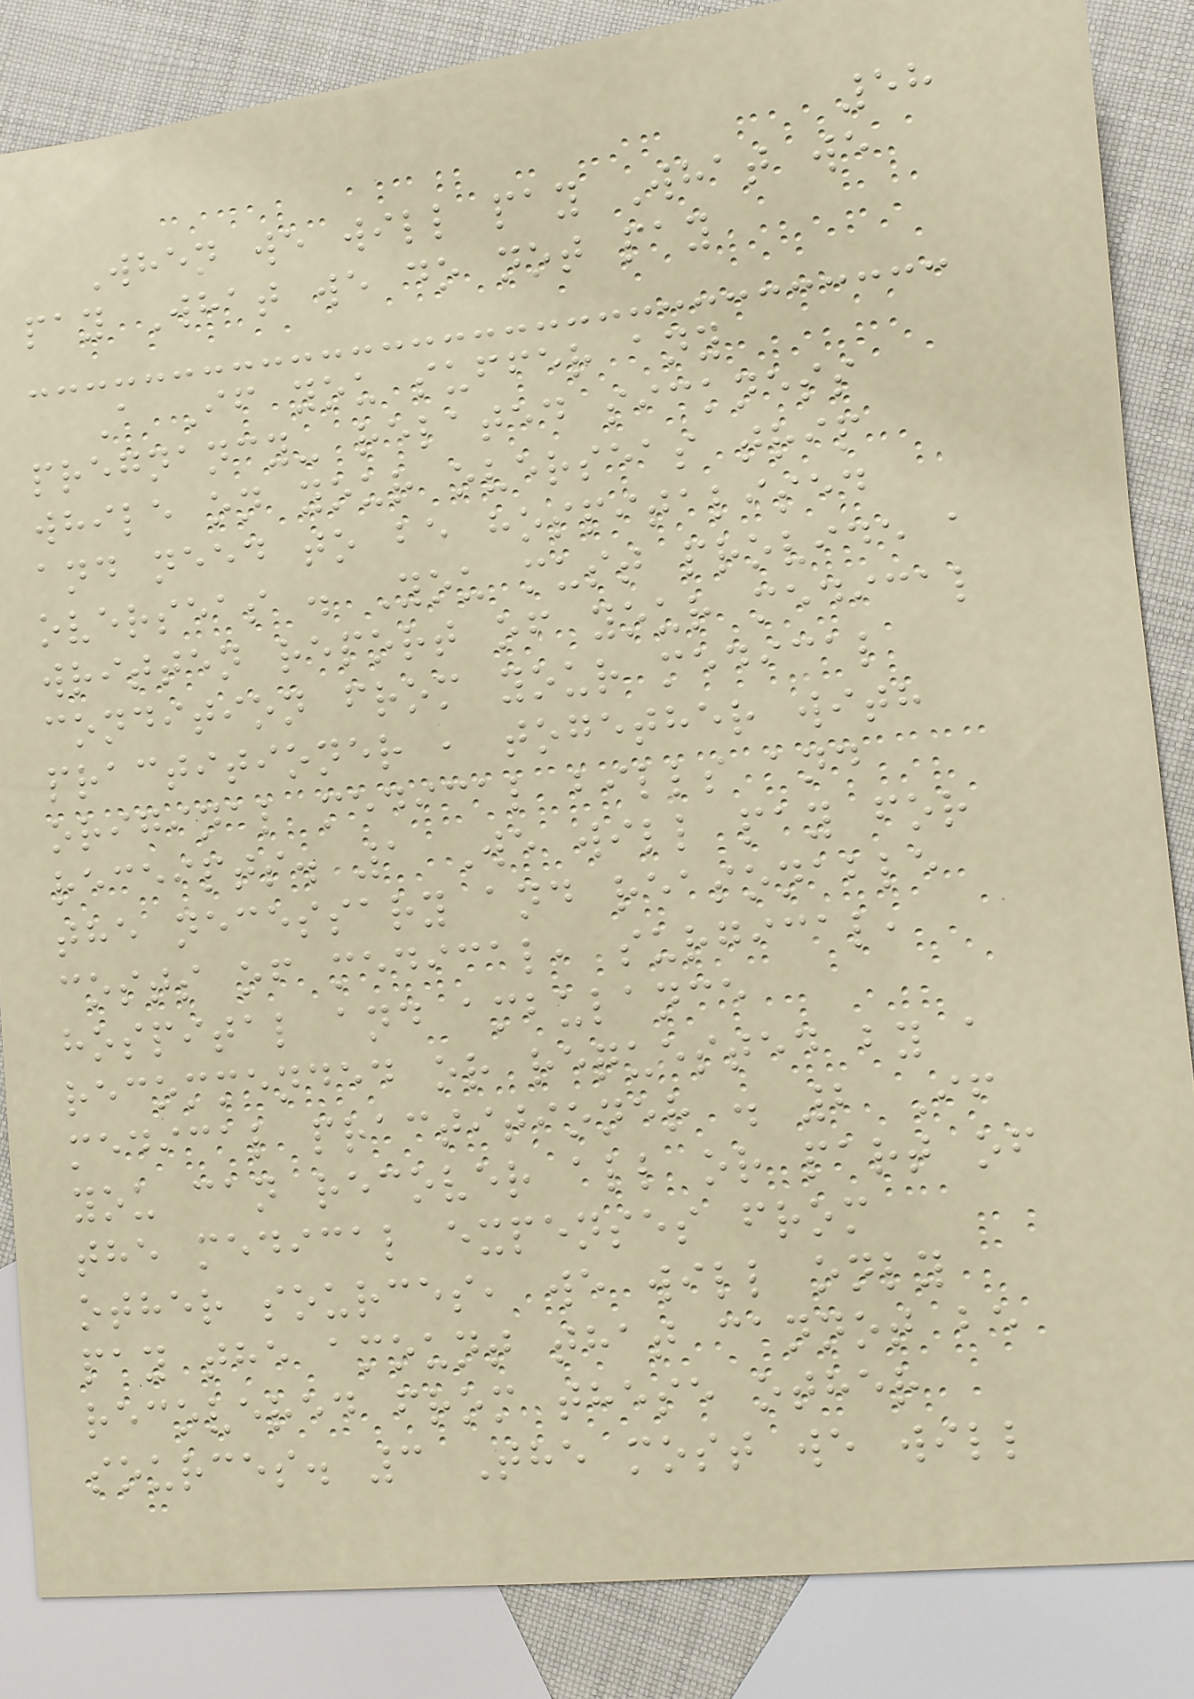58
When we will pay What we
pay What we do not pay
A If you suffer any
pregnancy- related sickness
while on your overseas trip
and need to be hospitalised
overseas . You must provide a
written report of your medical
condition from your medical
practitioner , together with
original medical bills and
receipts. 1 We will pay for
the necessary and reasonable
costs of medical, surgical,
hospital and ambulance
recommended or requested by a
medical practitioner . 2 If
you can recover all or part of
the medical expenses from
other sources, we will only
pay the amount that cannot be
recovered from these other
sources. 3 The most we will
